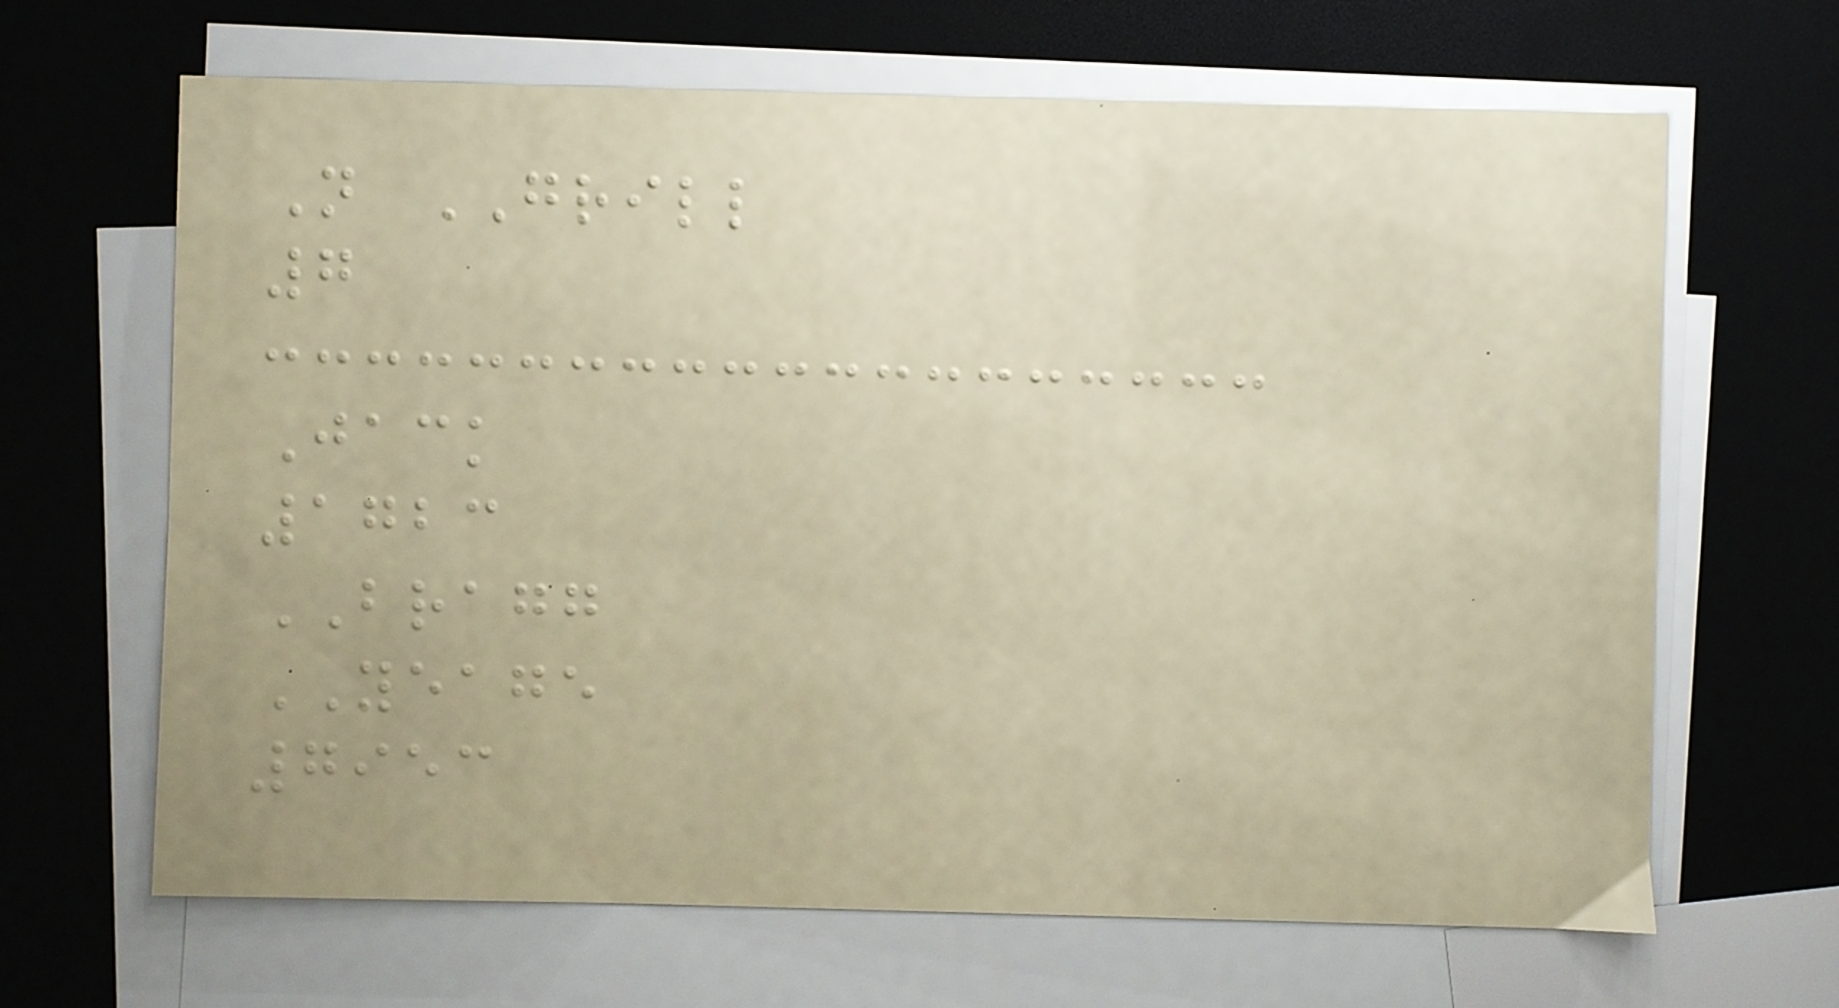N GRILL
7
Jack
1723
BRAGG
YEAGE
7953
